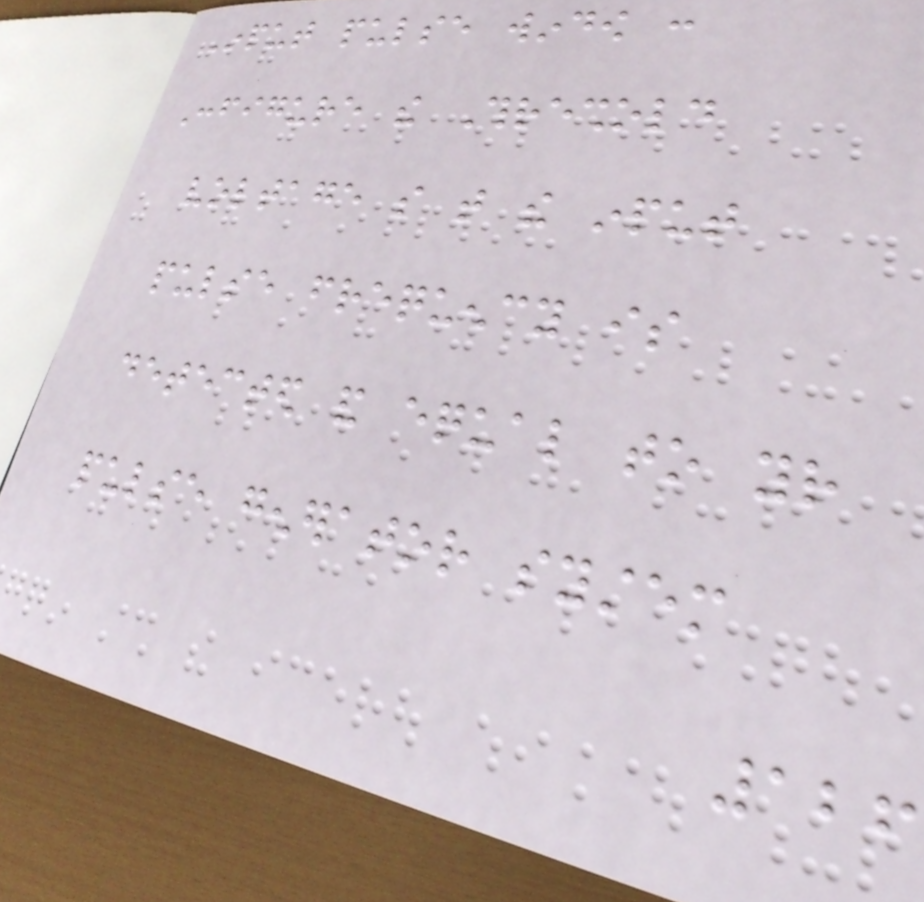Input pulse window :
Configure the Threshold
voltage so that the input
pulse frequency is
detected and equal to your
pulse generator system
126
